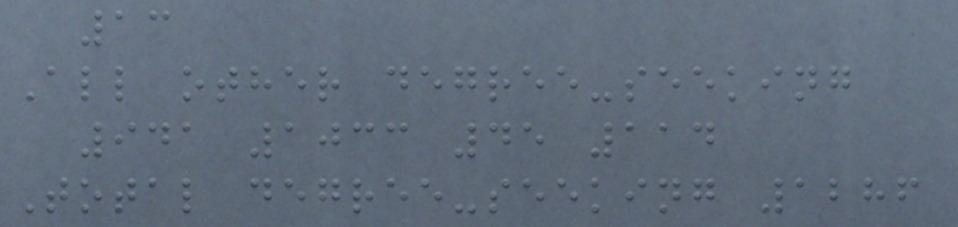13
All other degree-seeking
941 1033 45 114
Total degree-seeking 1286
